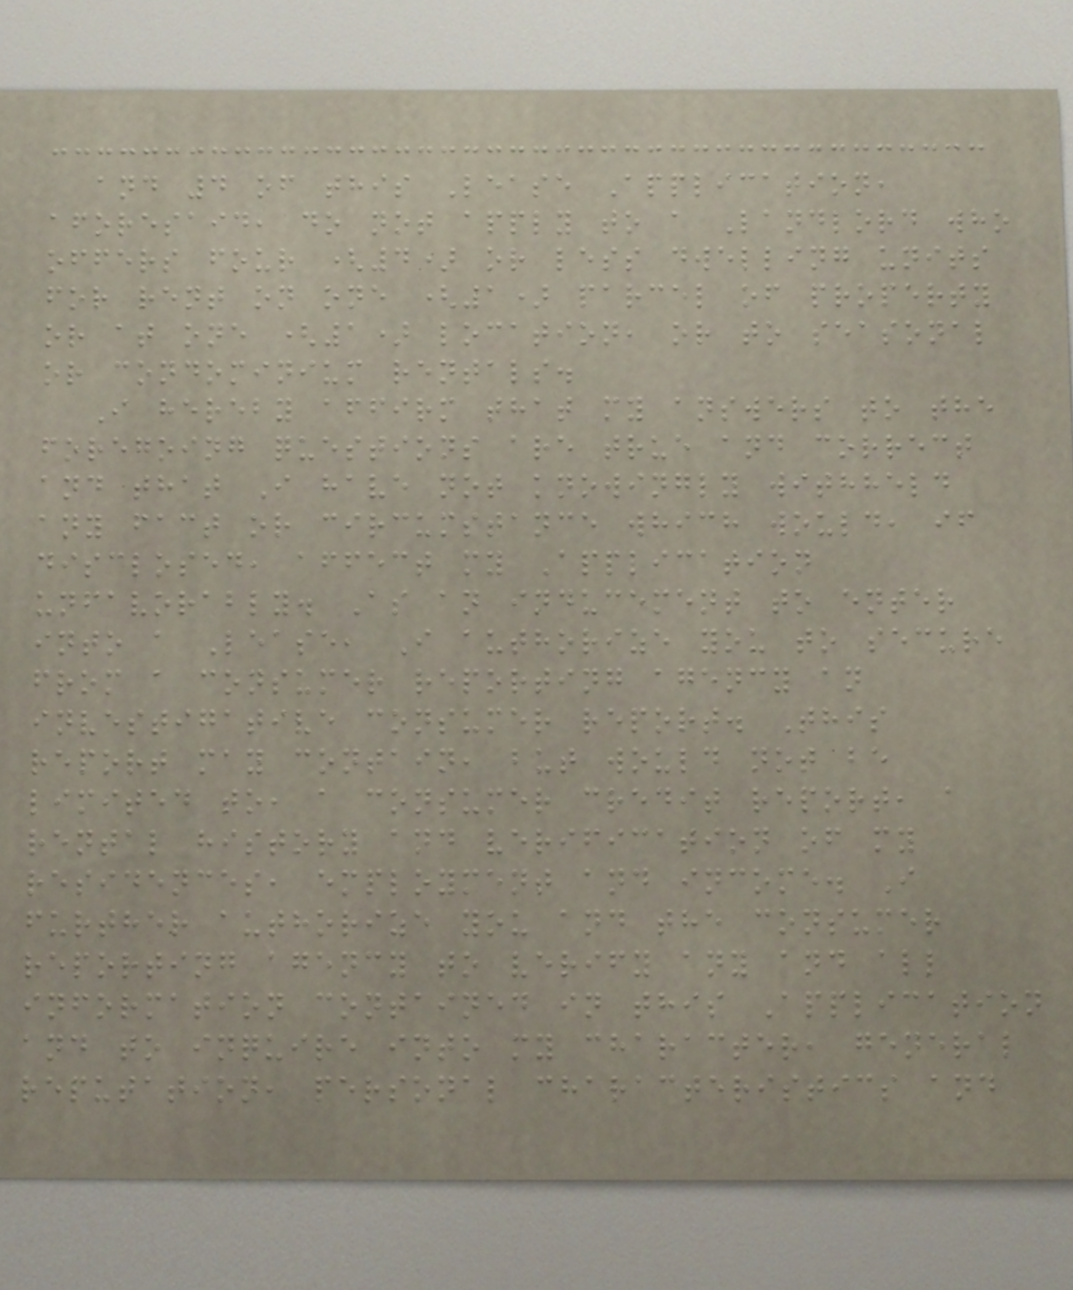and 4 of this Lease Application,
aforesaid, do not apply to a Landlord who
offers four (4) or less dwelling units
for rent on one (1) parcel of property
or at one (1) location, or to seasonal
or condominium rentals.
I hereby affirm that my answers to the
foregoing questions are true and correct
and that I have not knowingly withheld
any fact or circumstance which would, if
disclosed, affect my Application
unfavorably. As an inducement to enter
into a Lease, I authorize you to secure
from a consumer reporting agency an
investigative consumer report. This
report may contain, but would not be
limited to, a consumer credit report, a
rental history and verification of my
residences, employment and income. I
further authorize you and the consumer
reporting agency to verify any and all
information contained in this Application
and to inquire into my character, general
reputation, personal characteristics and
